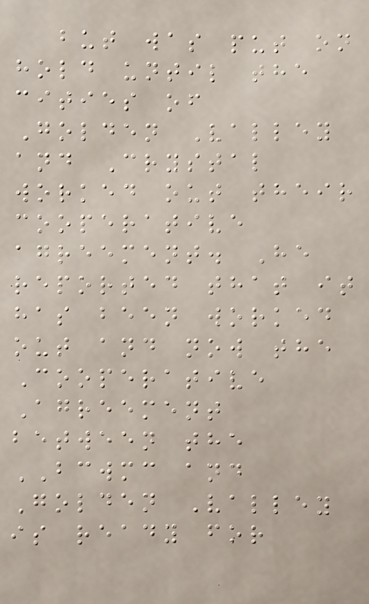but was put on
hold until the
cities of
Golden Valley
and Crystal
worked out their
cooperative
agreement. He
reported that it
has been worked
out and now the
Cooperative
Agreement
between the
BCWMC and
Golden Valley
is ready for
